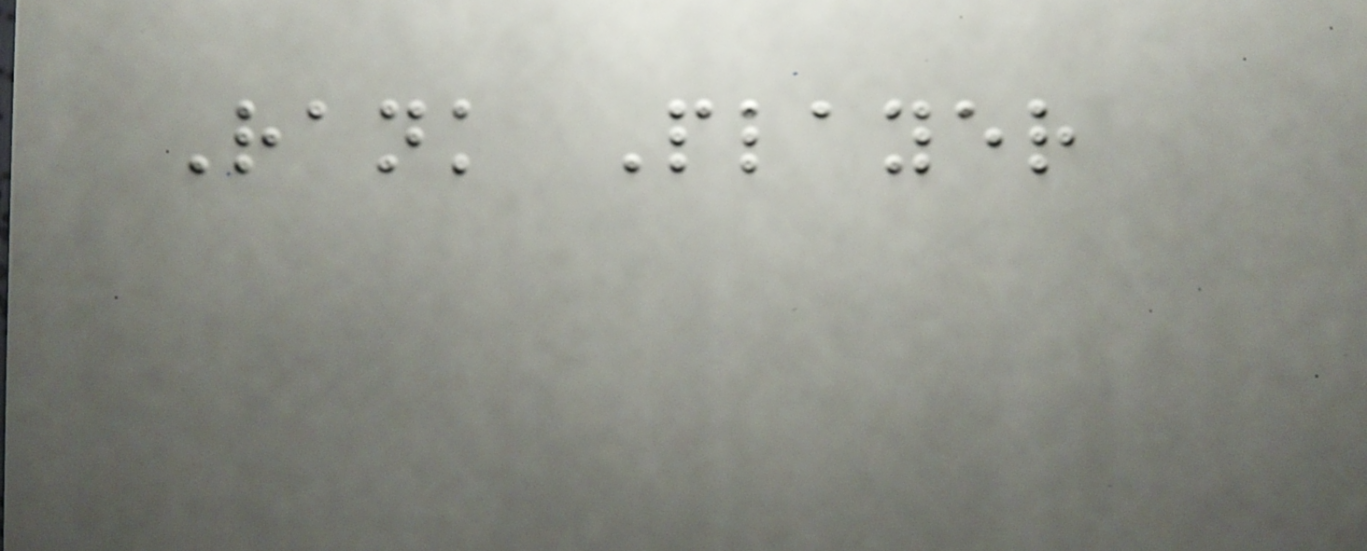Rank Player
